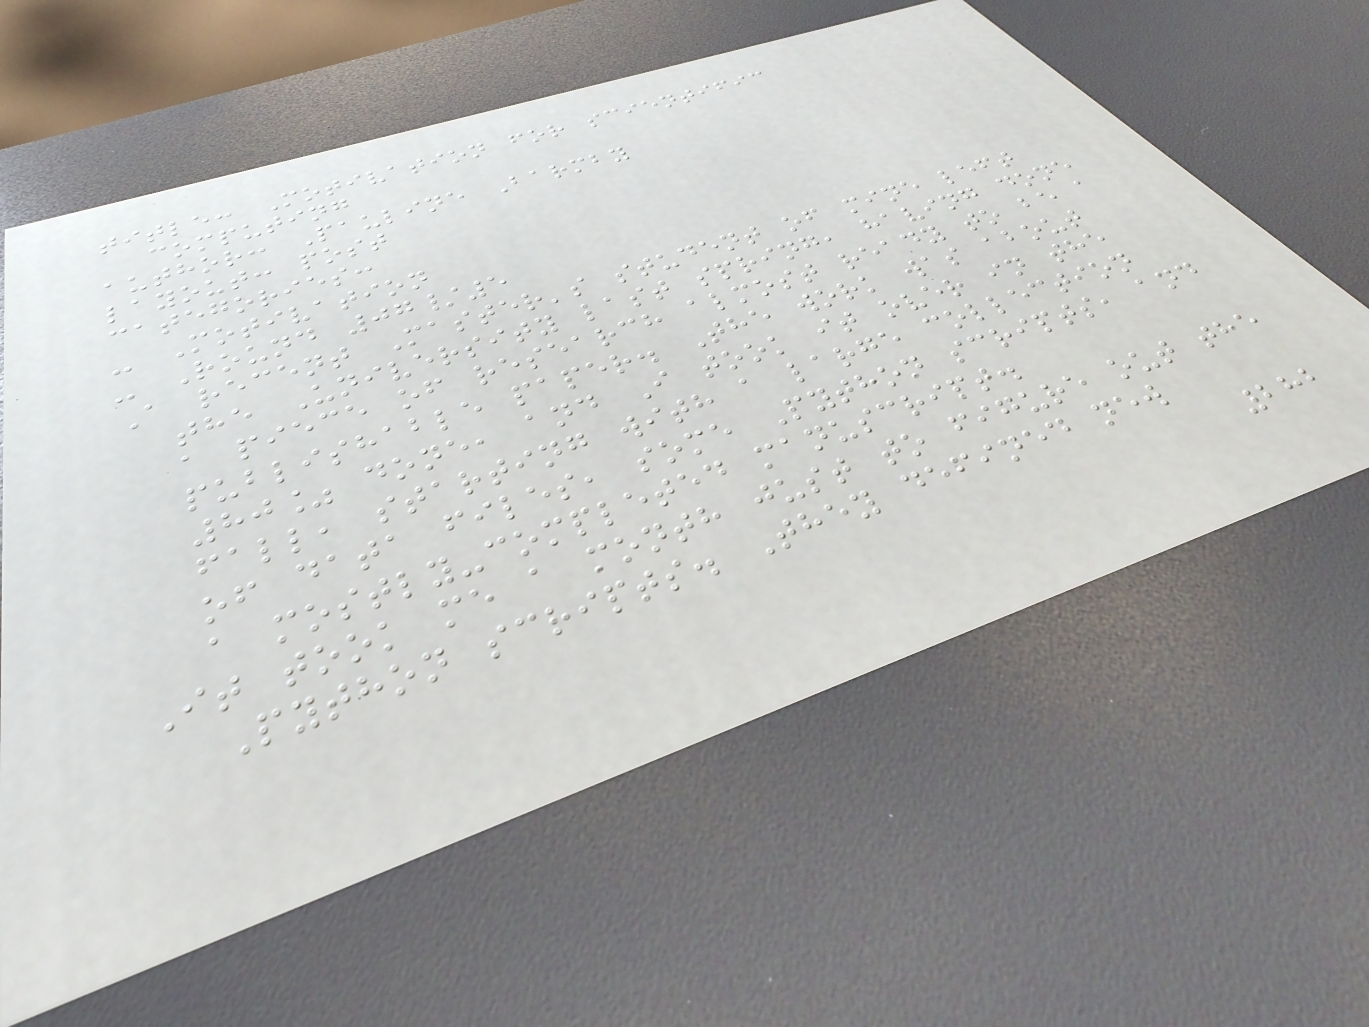title: Motivation for scientific
computing
author: Pauline Barmby
layout: post
categories:
- Motivation
- Round 07/5
A recent Master's student of mine left
the University last spring, having done
a piece of research almost ready to be a
publishable paper. The work was about
80% done, and I took it over in the
fall, starting with a large collection
of data files, some Python scripts, and
a mostly-completed manuscript.
It took me a month just to figure out the
Python scripts. They defined new
282
